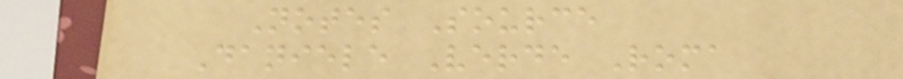Notes Source
Daniele Verde Roma
